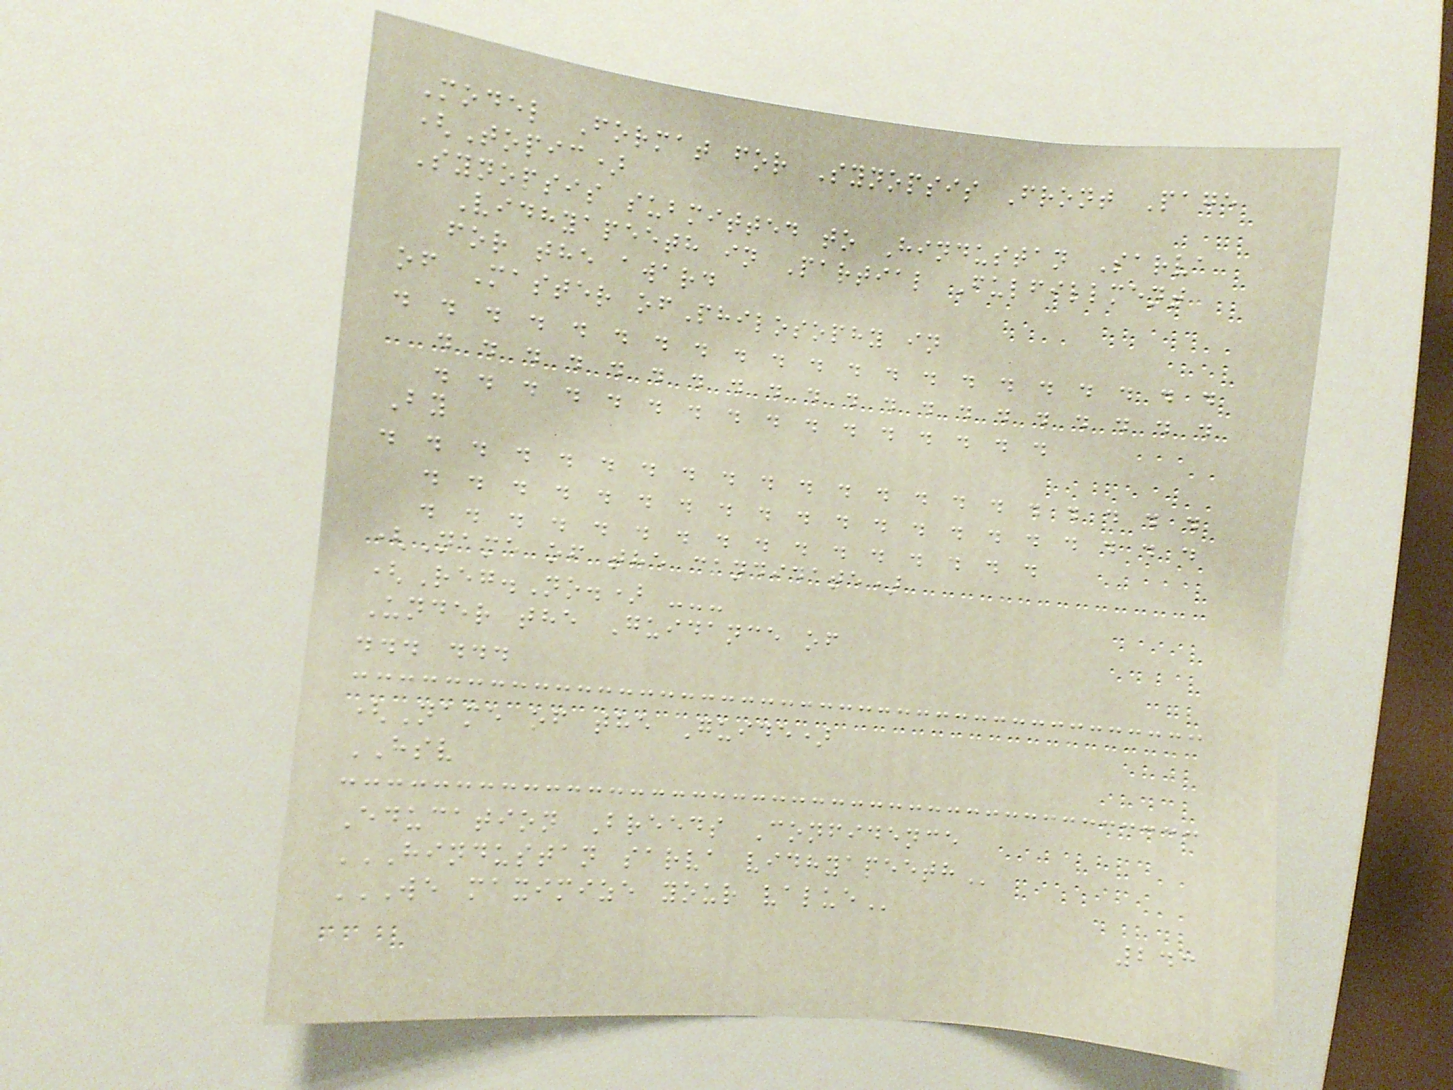Model Format for Synopsis Front Page
(Topic)
Synopsis submitted to Hindustan Sarva
Vidhyapeeth in Partial Fulfillment
for the award
of Master ofPhilosophy in
. . . . . . . . . . . . . . . . . . . . .
. . . . . . . . . . . . . . . . . . . .
. . . . . . . . . . . . . . . .
By
. . . . . . . . . . . . . . . . . . . . .
. . . . . . . . . . . . . . . . . . . .
. . . . . . . . . . . . . . . .
(Name of the candidate)
(Reg.No.) ---
Under the Guidance of
... ...
(Name of the Guide)
HSV
Education Breeds Confidence
HINDUSTAN SARVA VIDHYAPEETH
WE MAXIMIZE YOUR VALUE
243
